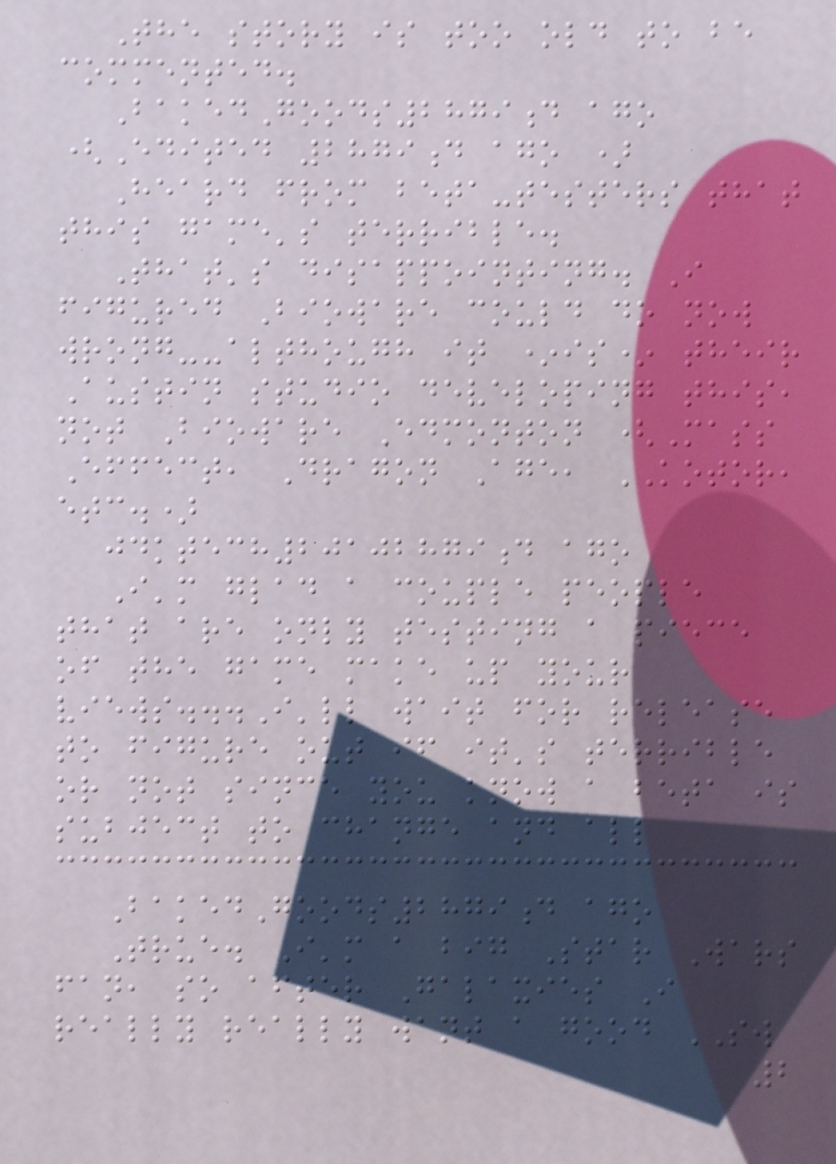The story is too old to be
commented.
BakedGoods2879d ago
(Edited 2879d ago )
Heard from beta-testers that
this game's terrible.
That's disappointing. I
figured Bioware could do now
wrong--although it *is* their
Austin studio developing this,
not Bioware Edmonton (Mass
Effect, Dragon Age, KOTOR,
etc.)
jdktech20102879d ago
I'm glad a couple people
that are only testing a piece
of the game make up your
views...I'll wait for release
to figure out if it's terrible
or not since you know a beta is
subject to change and all
BakedGoods2879d ago
True. I'm a big Star Wars
fan, so after Galaxies I
really really want a good SW
2
